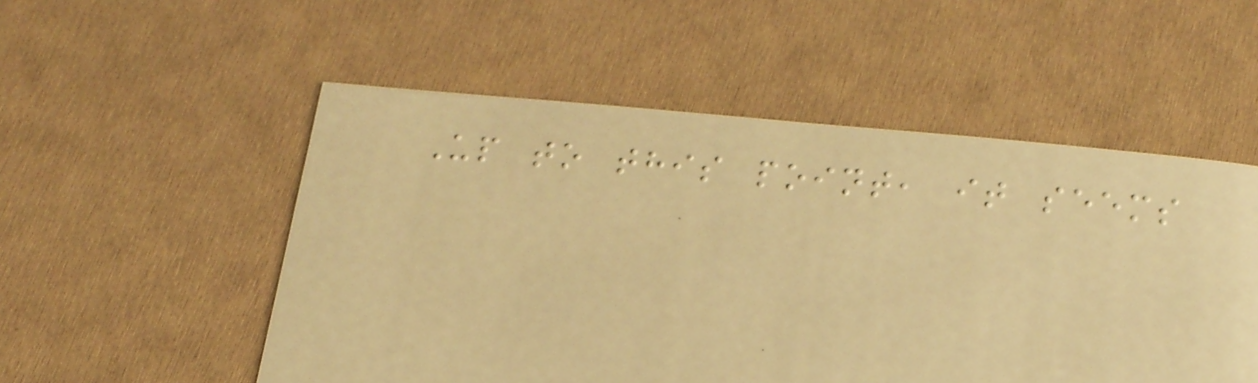Up to this point, it seems
